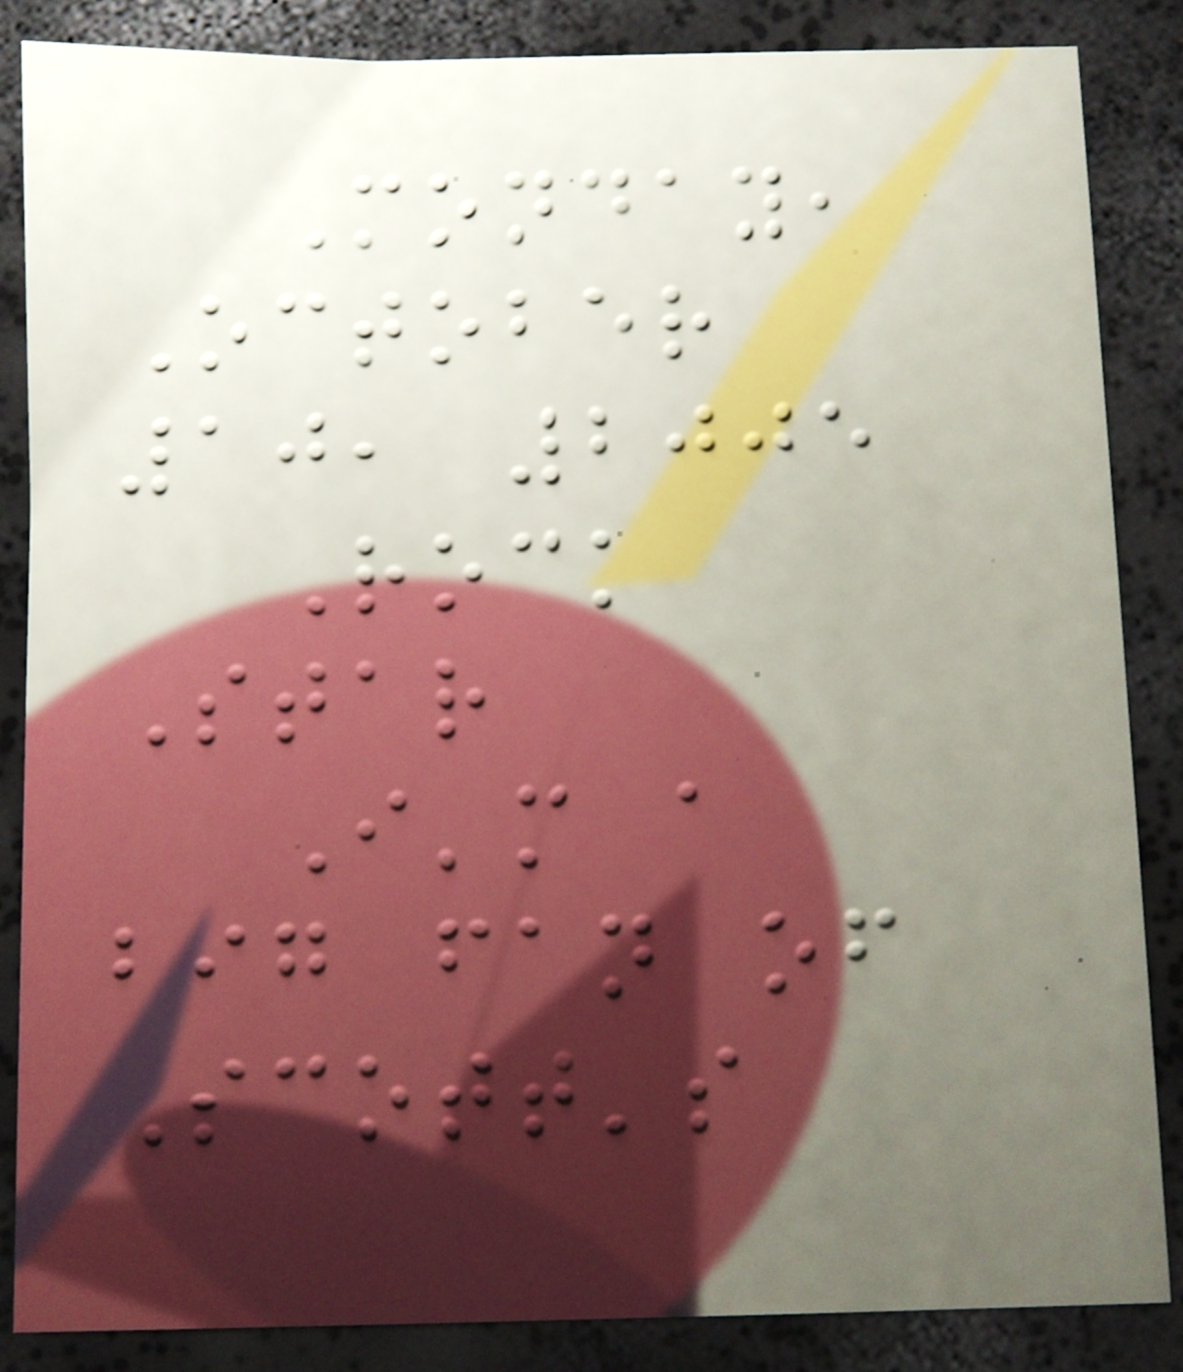Monday,
October
10, 2005
Rock
Star
I'm a
big fan of
Scott's
